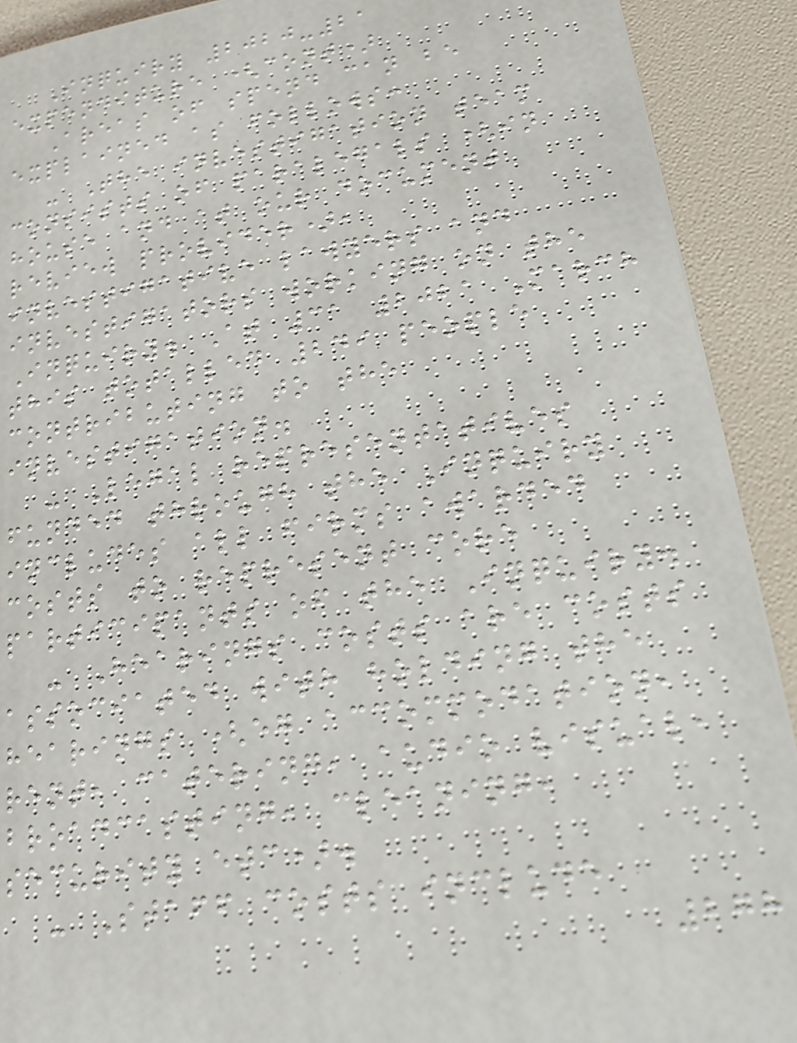Inquiry 2020-21
expenditure (cont)
Areas of spend can be
explained as follows:
- The investigation team
consists of paralegals (in
house and at our document
review provider),
investigative lawyers and
investigators working on the
Inquiry. At 31 2021 March
this totalled 249 people
contributing to the
investigation.
- Legal representatives
funded through the Inquiry
includes all firms awarded
costs to represent core
participants of the Inquiry.
- Hearings costs are costs
associated with holding the
hearings (eg accommodation,
rent, catering, audio visual,
broadcasting, cleaning,
security etc).
- Staff costs include
278
